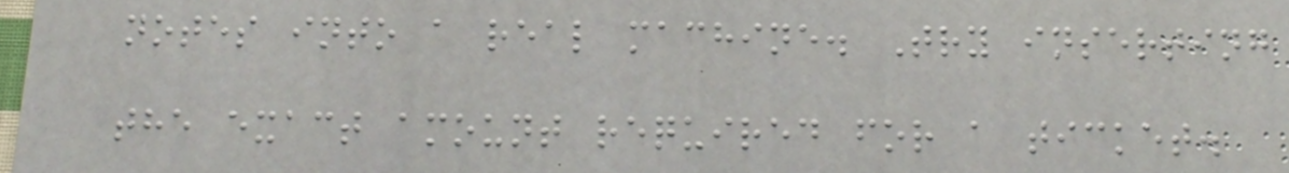notes into a real machine. Try inserting
the exact amount required for a ticket.
